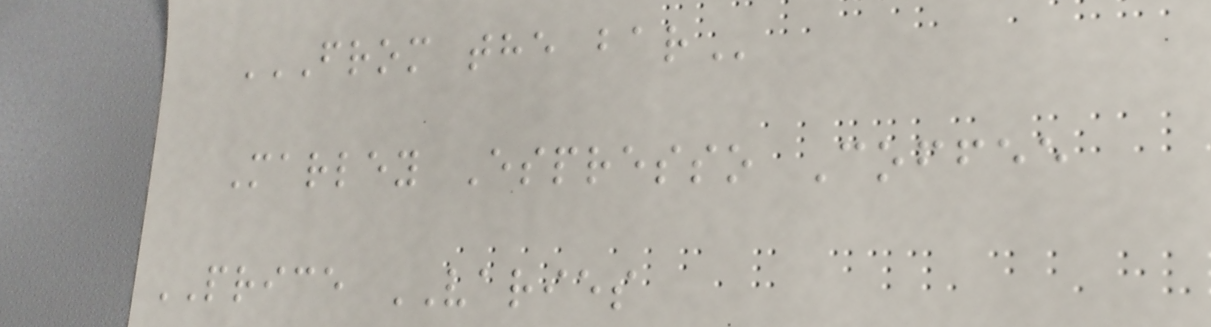FROM THE BAR
Marley Espresso Coffee
PRICE VARIES
